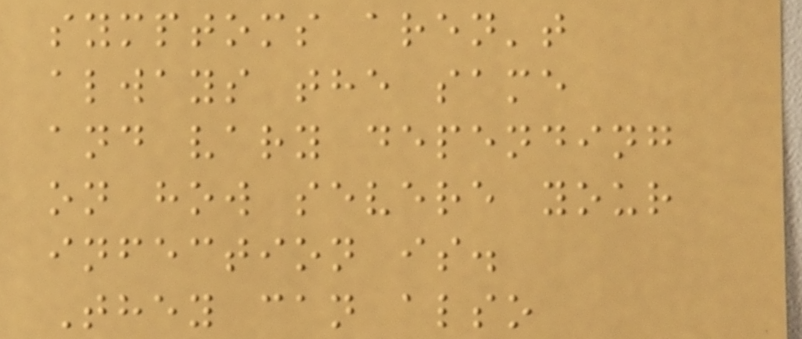symptoms aren't
always the same
and vary depending
on how severe your
infection is.
They can also
